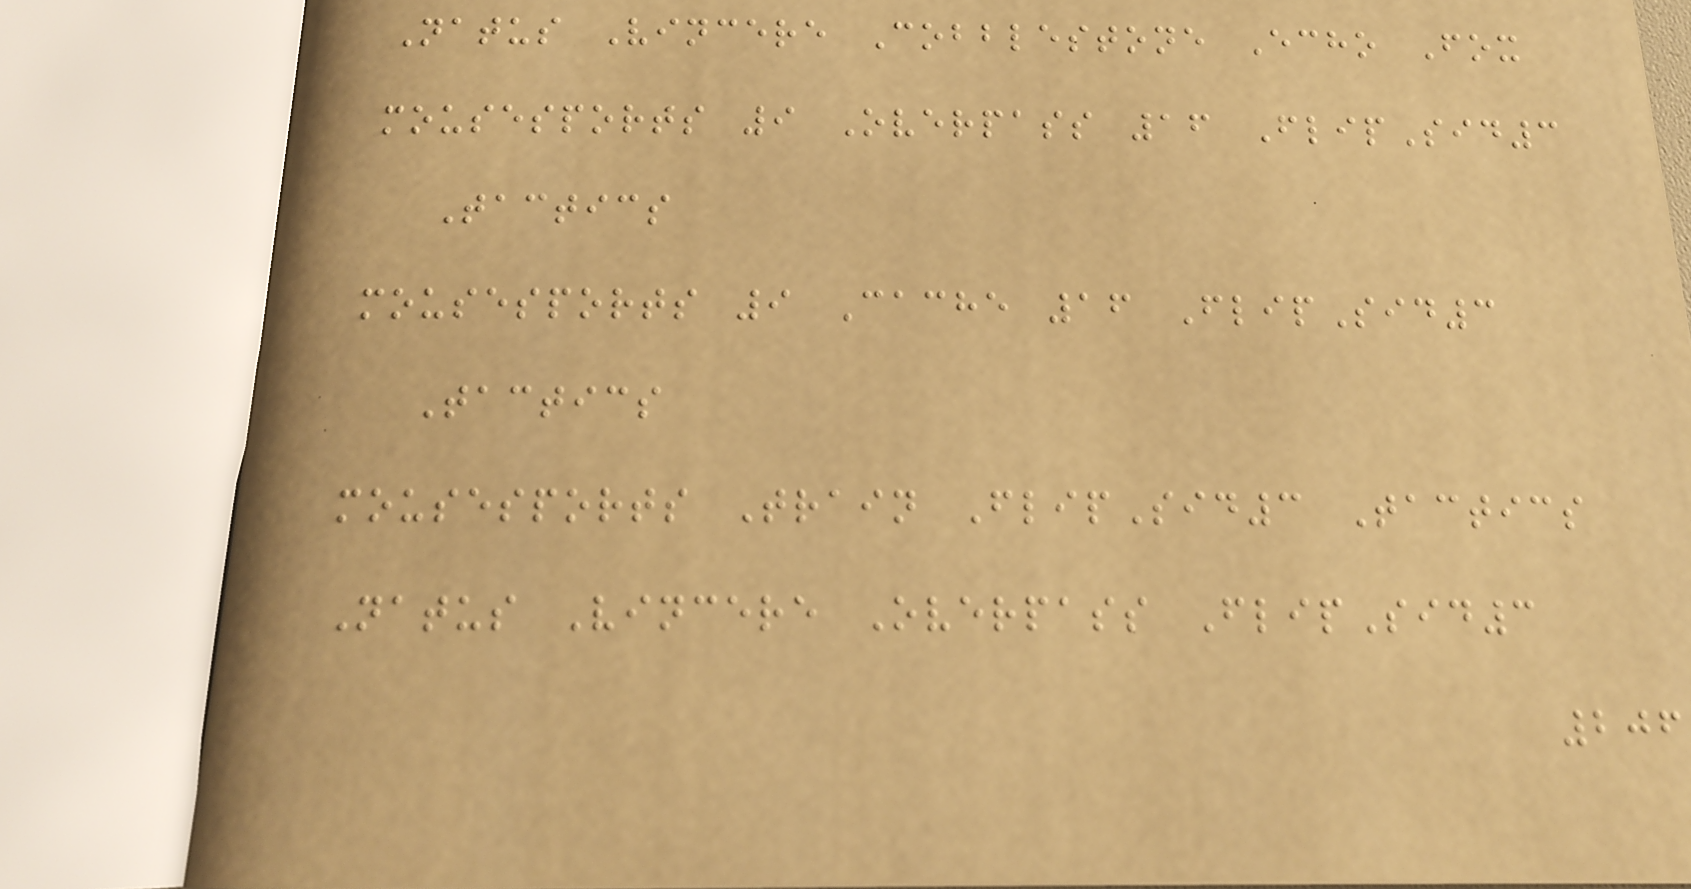Natus Vincere Cobblestone Echo Fox
mousesports 9 Overpass 16 FlipSid3
Tactics
mousesports 9 Cache 16 FlipSid3
Tactics
mousesports Train FlipSid3 Tactics
Natus Vincere Overpass FlipSid3
206
